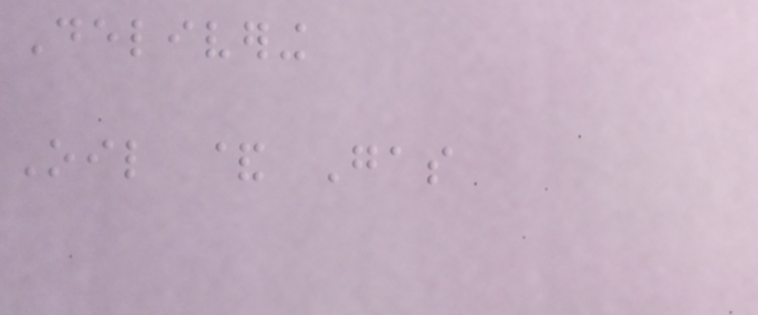Delivering
Oil & Gas
